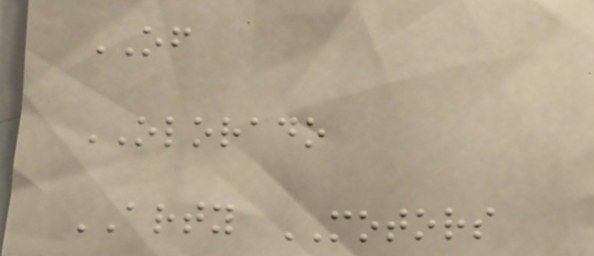OF
OLORADO
ARTY MOTORS
